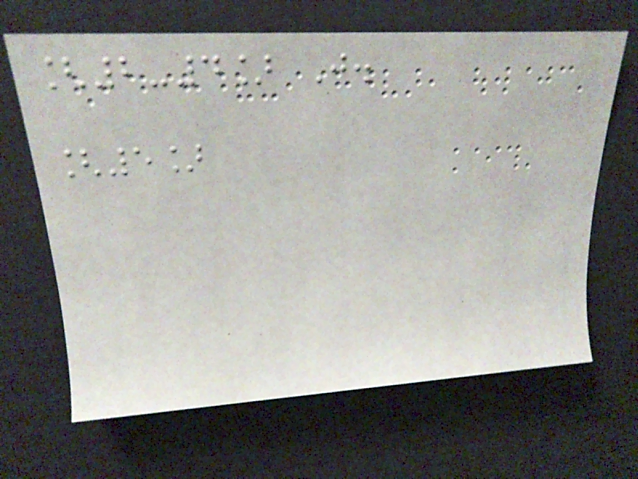[2-4] J.
[5]
